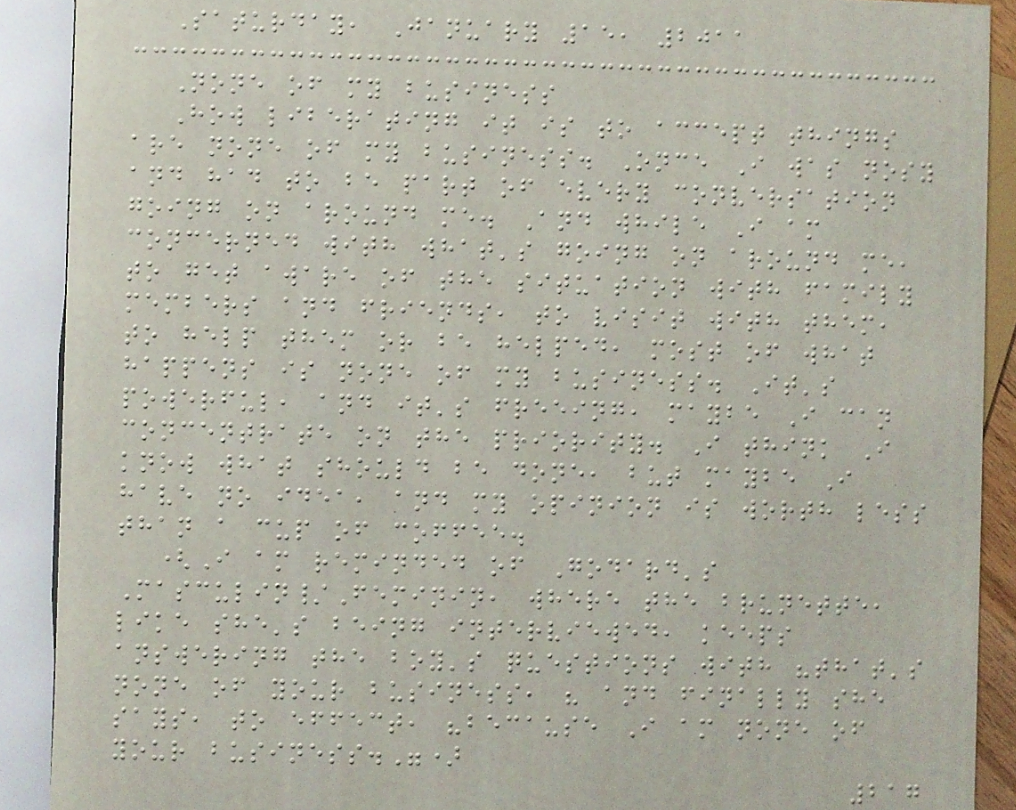Saturday, January 15, 2011
None of my business
How liberating it is to accept things
are none of my business. Once I was nosy
and had to be part of every conversation
going on around me. And while I am
concerned with what's going on around me,
to get aware of the situation with family
members and friends, to visit with them,
to help them or be helped, most of what
happens is none of my business. It's
powerful, and it's freeing, maybe I can
concentrate on the priority. I think I
know what should be done, but maybe I
have no idea, and my opinion is worth less
than a cup of coffee.
(I am reminded of Godard's
Masculin/Feminin, where the brunette,
like she's being interviewed, keeps
answering the boy's questions with "that's
none of your business, " and finally she
says, to effect, "because I am none of
your business.")
217
